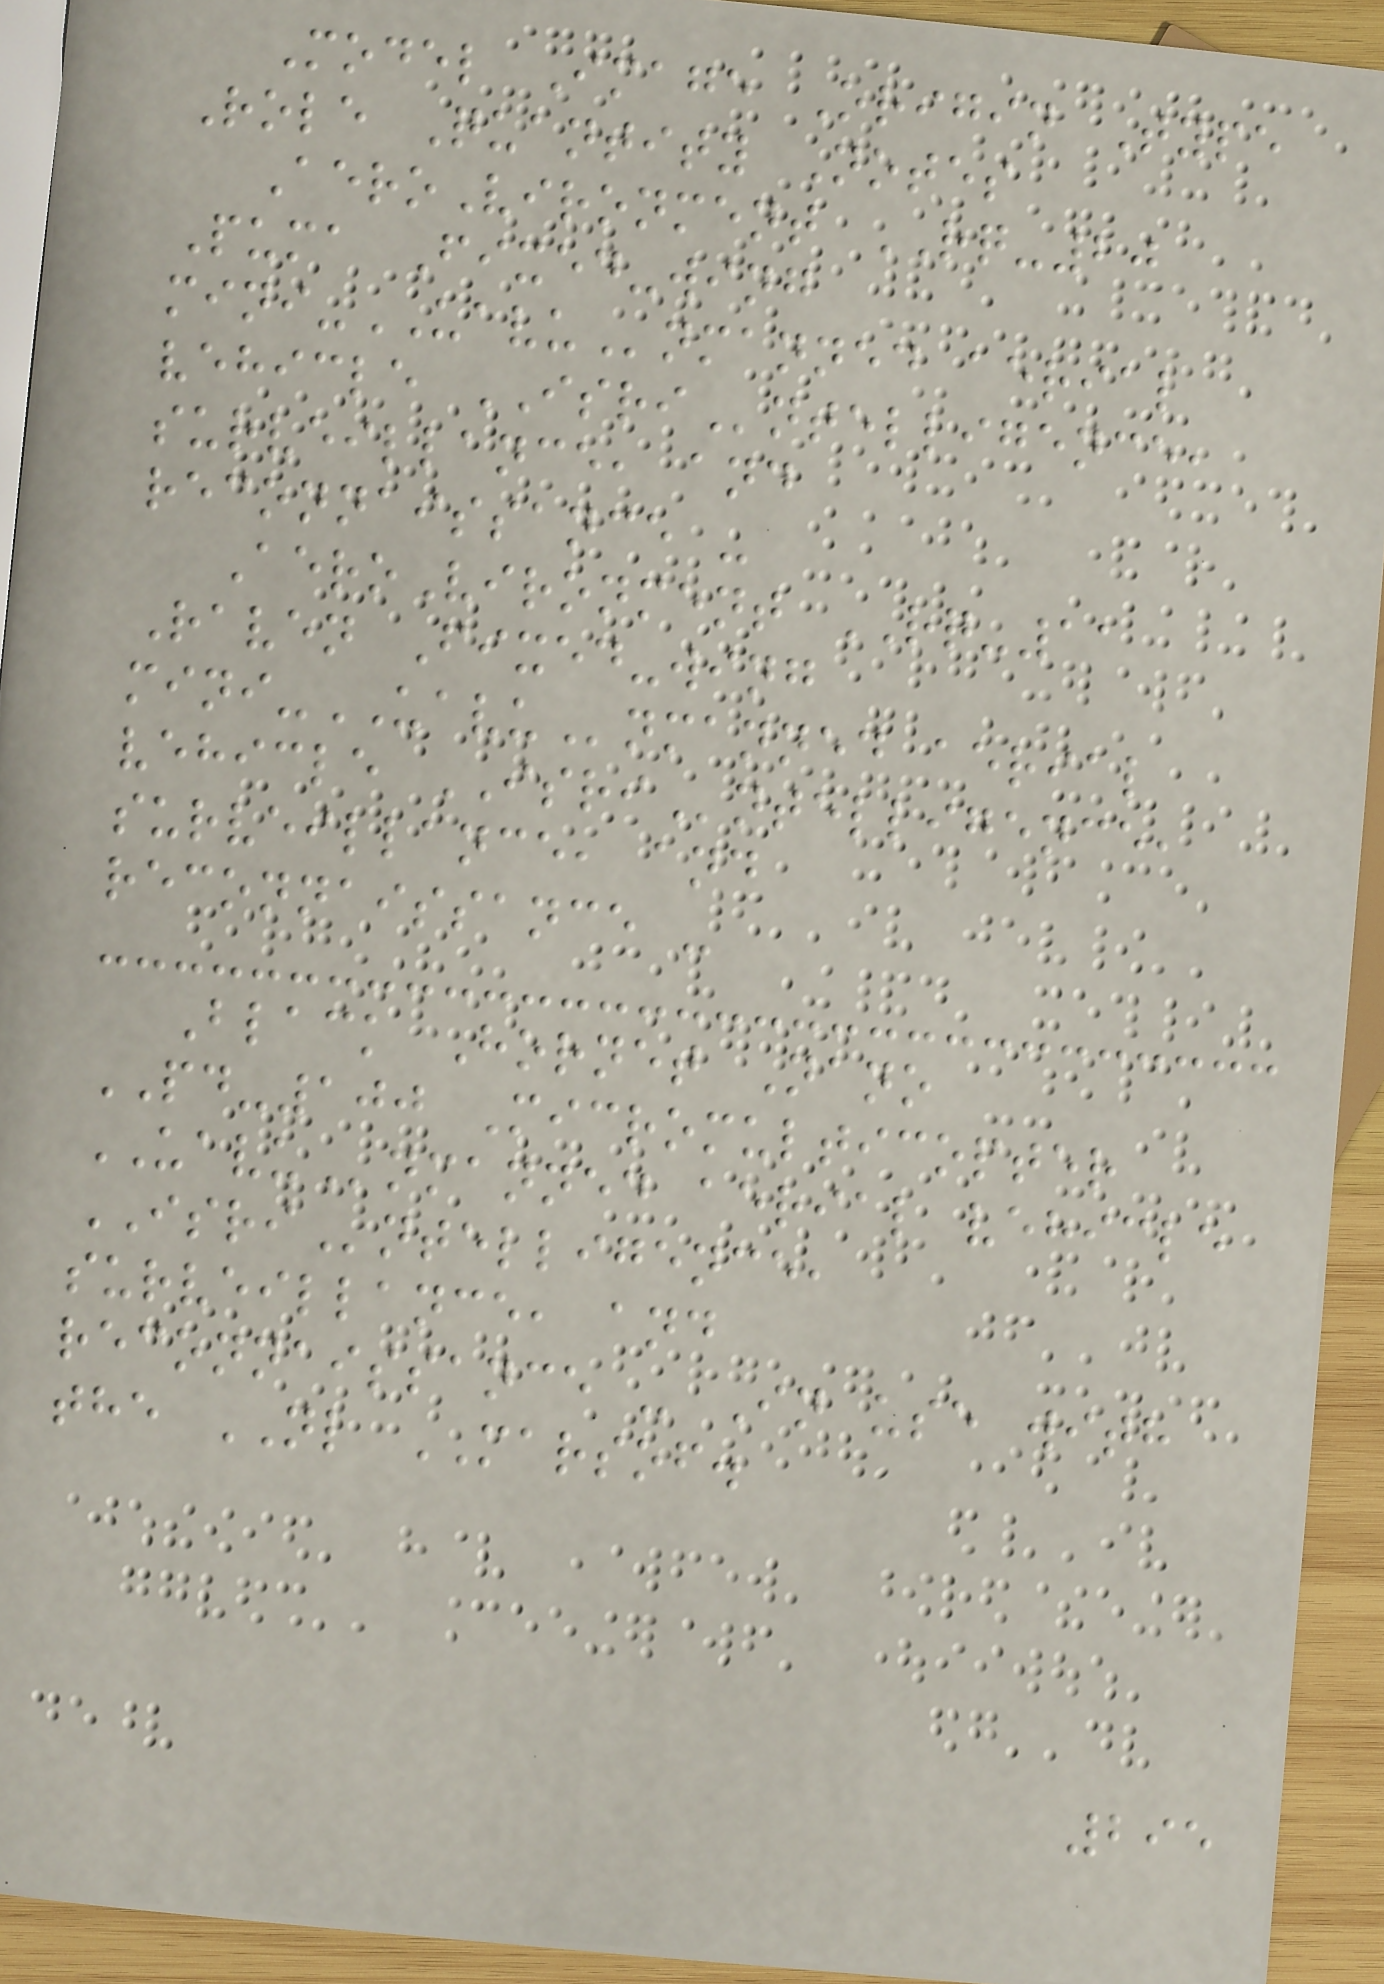Model Image Origin Type
Role Quantity Notes
AeroVironment RQ-20
Puma Fixed-wing
mini-UAVUnmanned aerial
vehicle ISRIntelligence,
surveillance, and
reconnaissance -
AeroVironment RQ-11
Raven Fixed-wing
mini-UAVUnmanned aerial
vehicle ISRIntelligence,
surveillance, and
reconnaissance -
Black Hornet Nano
PD-100 Micromulticopter
UAVUnmanned aerial vehicle
ISRIntelligence,
surveillance, and
reconnaissance - In use with
the NL MARSOF.
295
